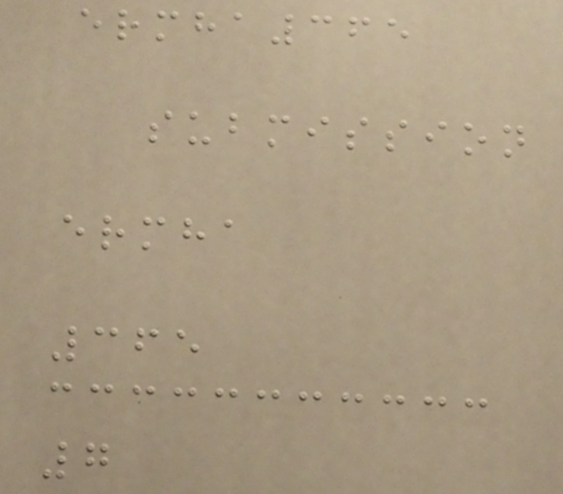ermha365
submission
ermha
365
7
